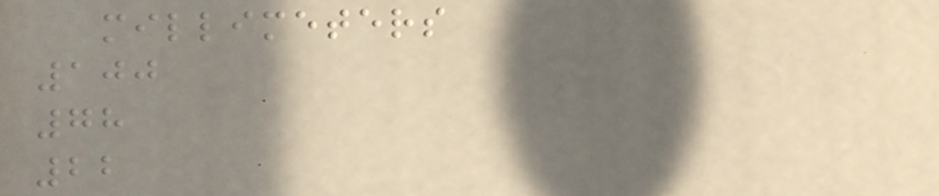millimeters
100
78
22
